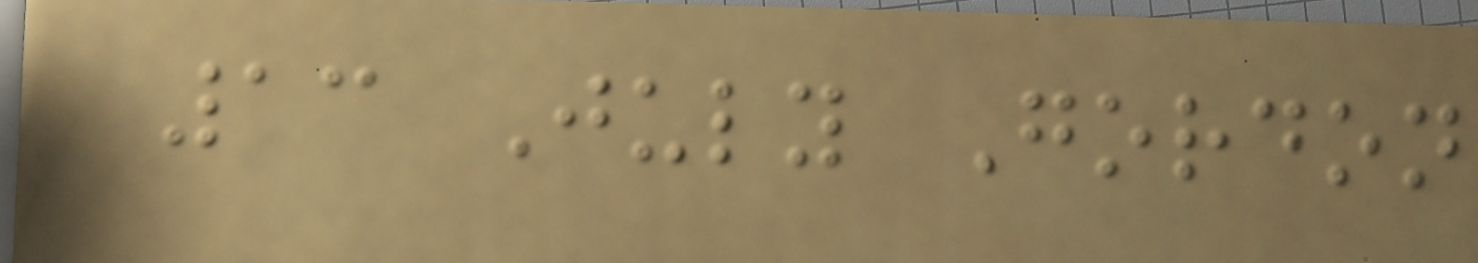13 July Gordon
